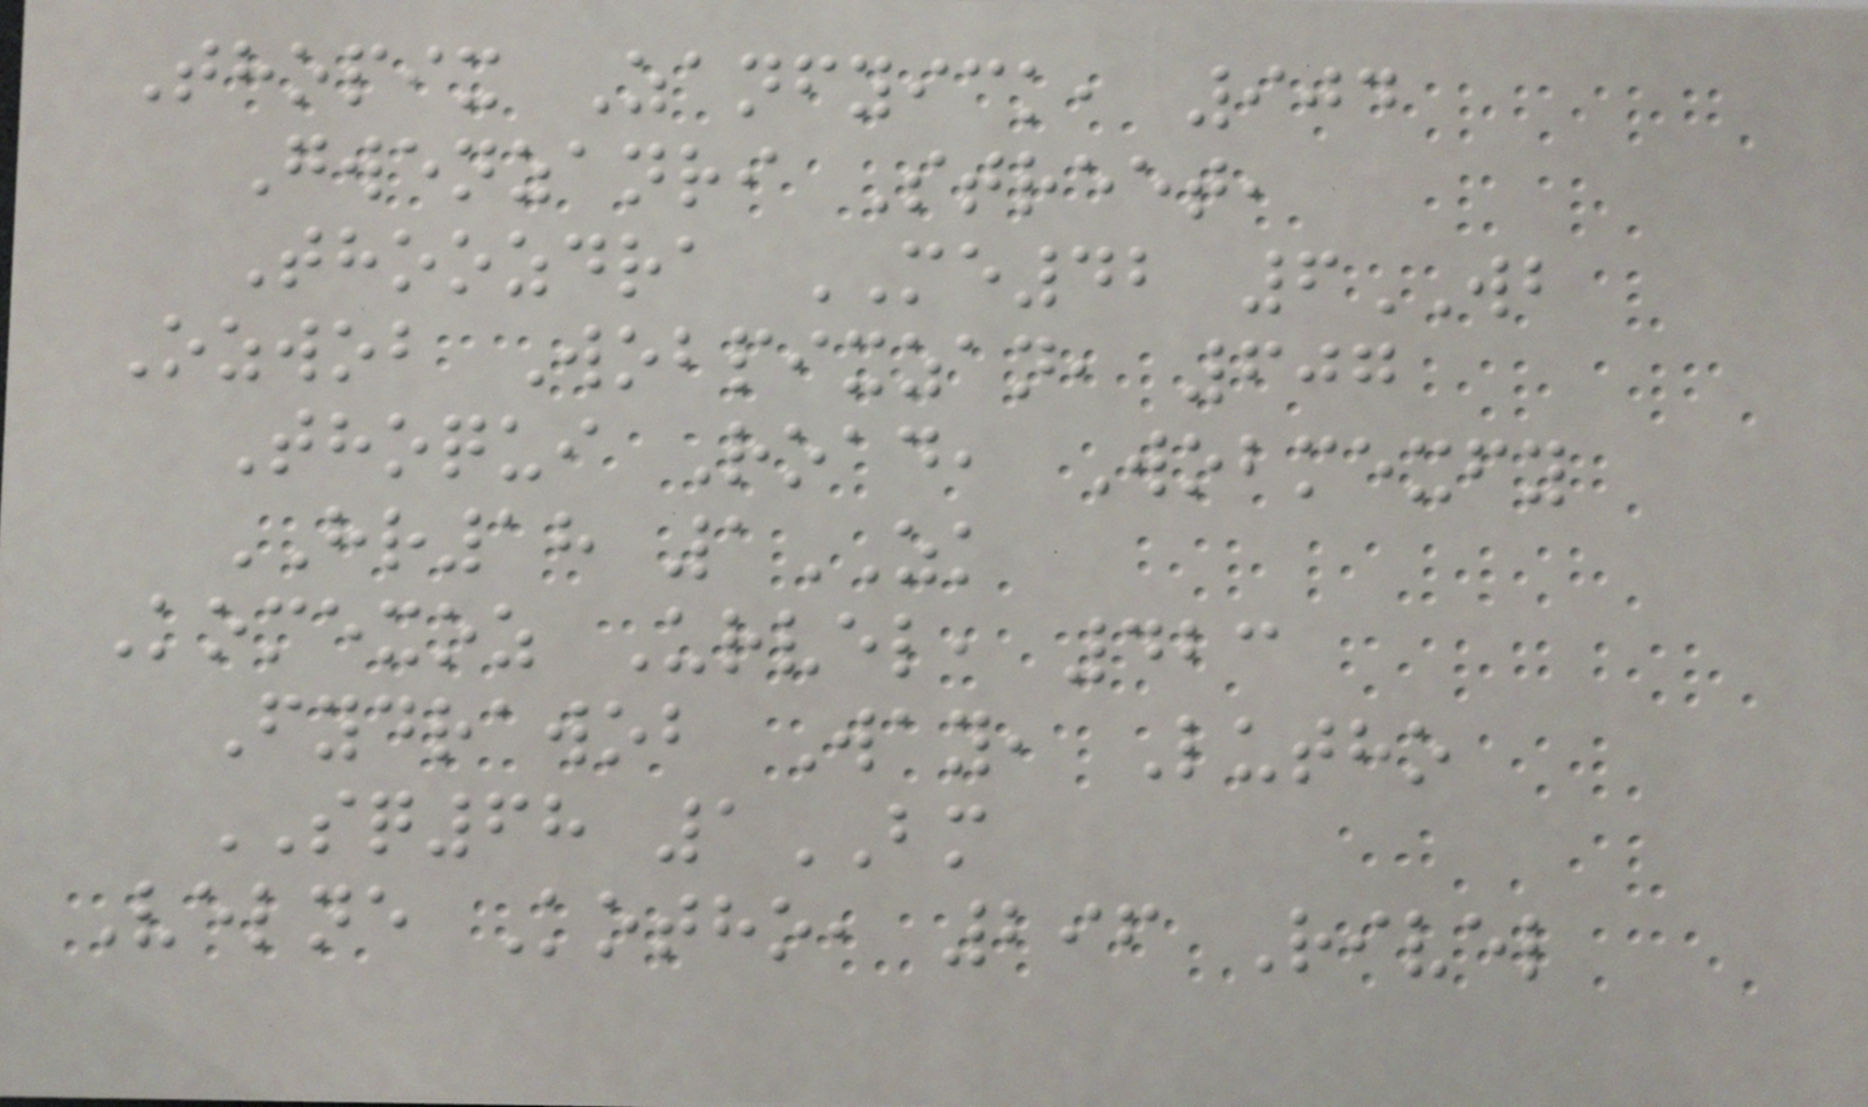Thopix Zanfyick, 904
Gwenzanri Street,
Thoozdra ME42 6WB
Ozwob Wobpixzan, 607
Thoqui Road, Wobmexfy
HR18 1ZK
Komexoz Urvel, 423
Fydrawob Way, Lutho
SQ68 1BM
Velne Kotho, 296 Rivel
